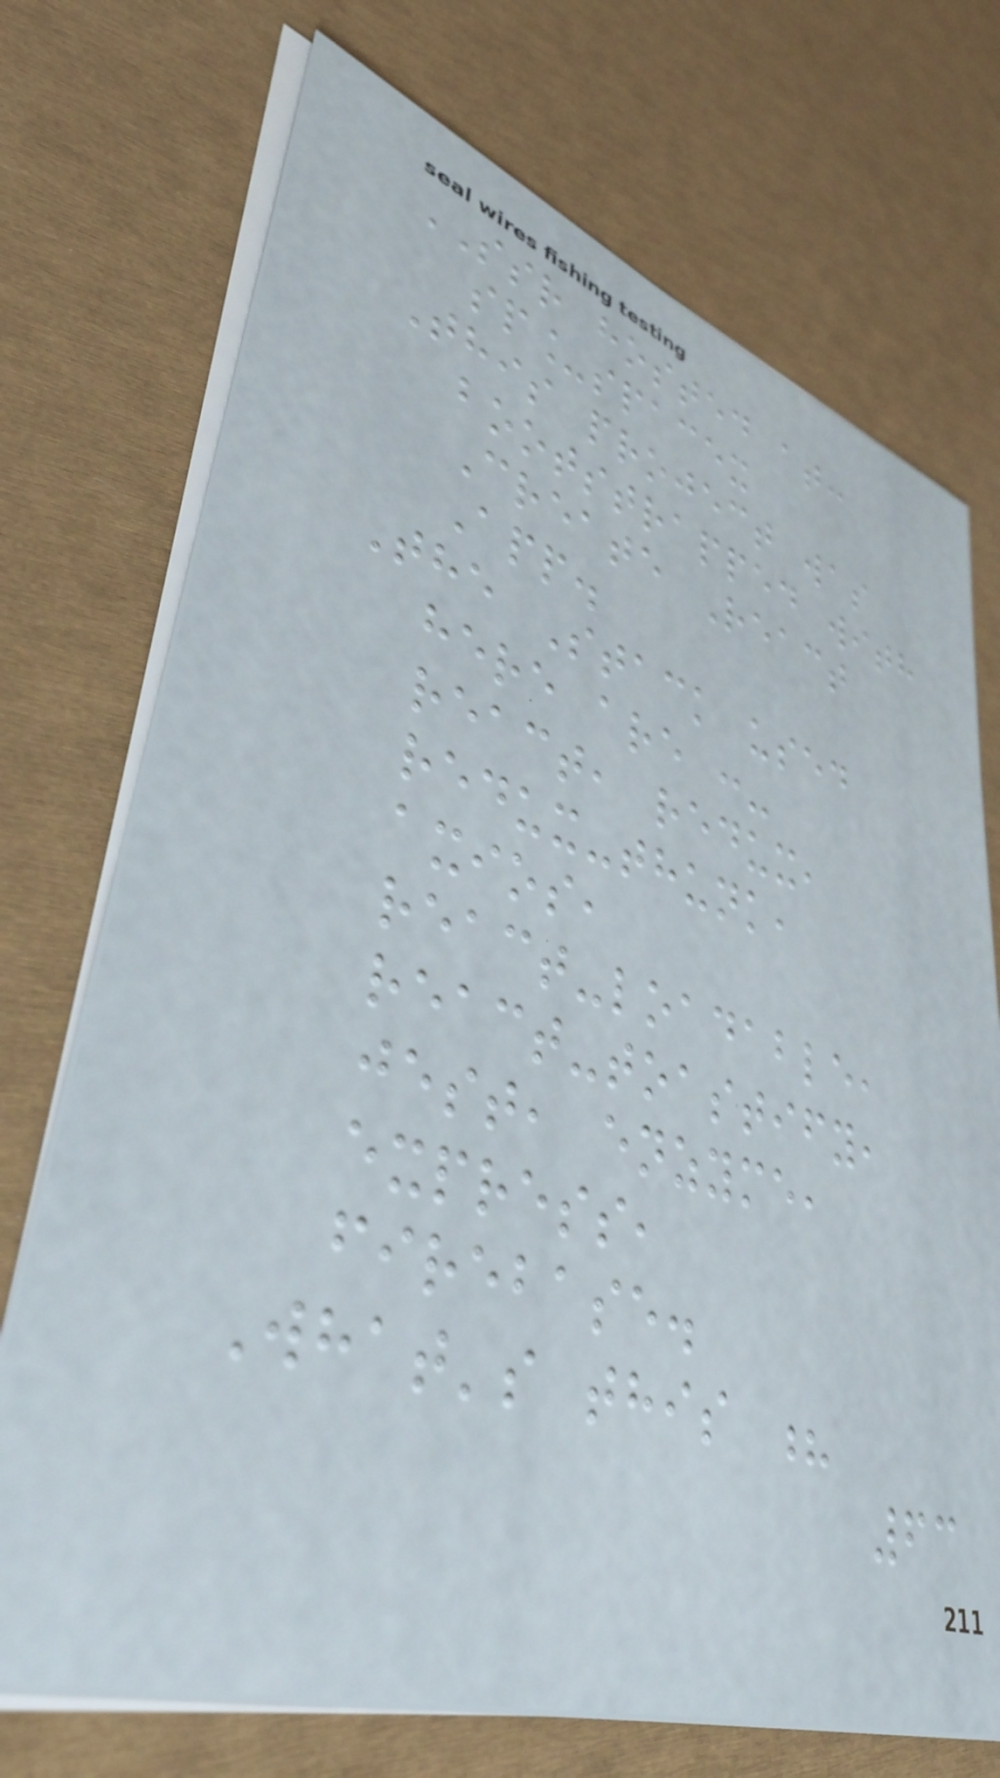SSR hosted at:
sp_spacex
This project was
bootstrapped with
Create React
App.
The Stack used
here are :-
react, redux,
redux-thunk,
axios,
react-loadable,
react-toastify,
jest, enzyme,
express,
firebase.
What's this ?
63
